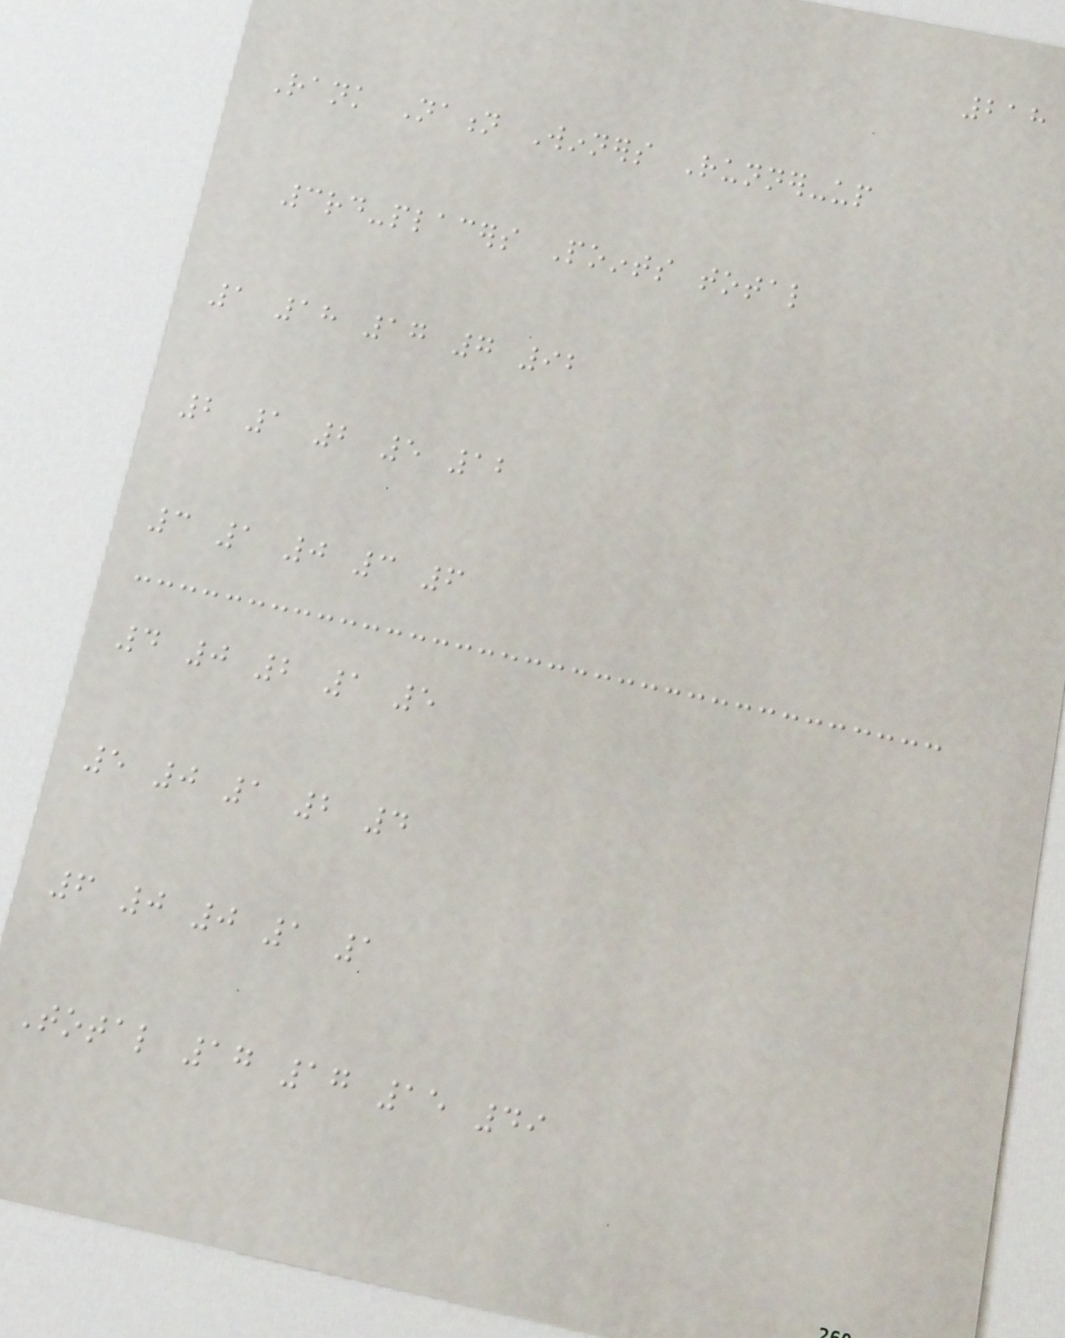218
Rank Nation Winners Runner-up
3rd-placers Points total
1 18 17 7 92
2 1 2 5 12
3 1 0 3 6
4 0 2 1 5
5 0 1 2 4
6 0 0 1 1
Total 17 17 15 49
